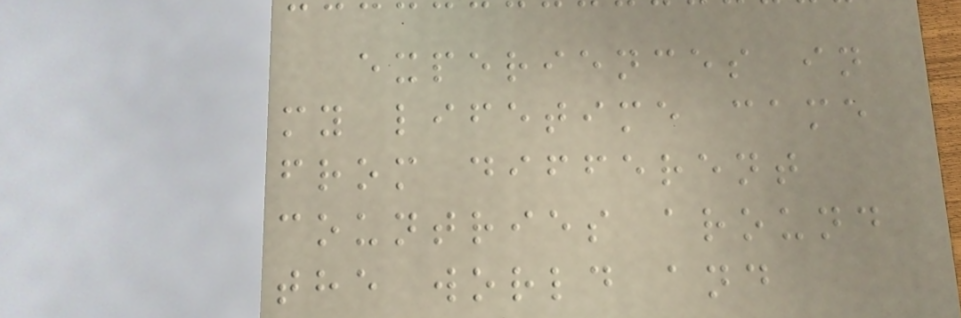experiences in
my lifetime came
from different
countries around
the world and
